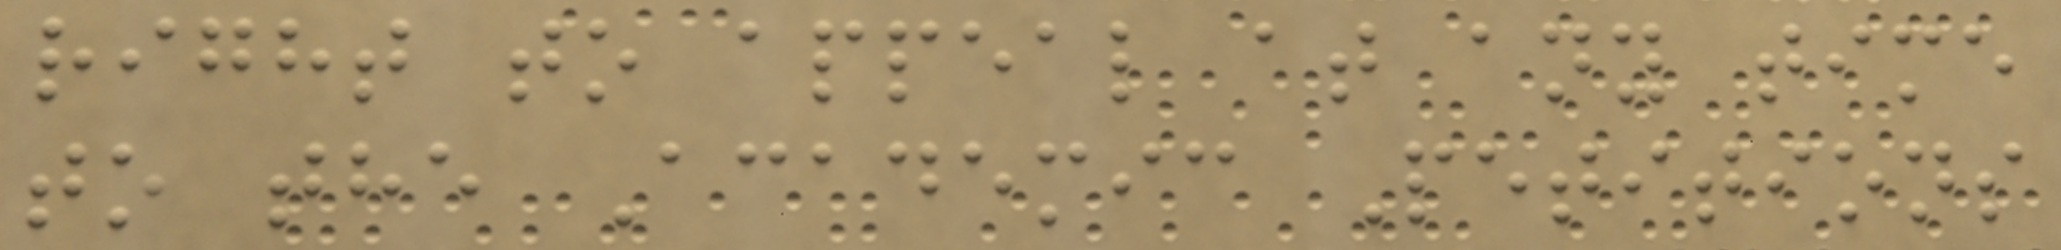right to appeal at any time
to the Academic Petitions
